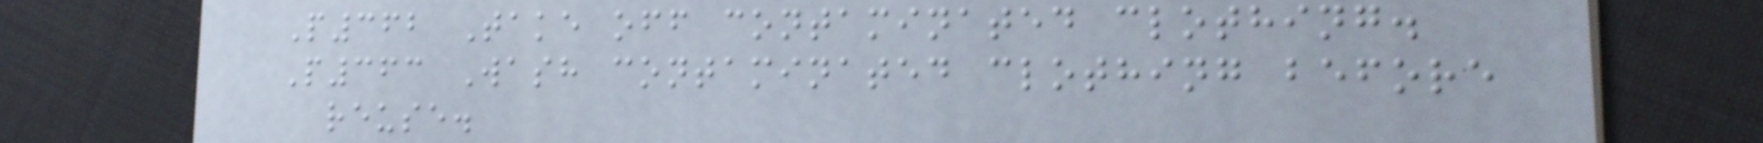P362 Take off contaminated clothing.
P363 Wash contaminated clothing before
reuse.
